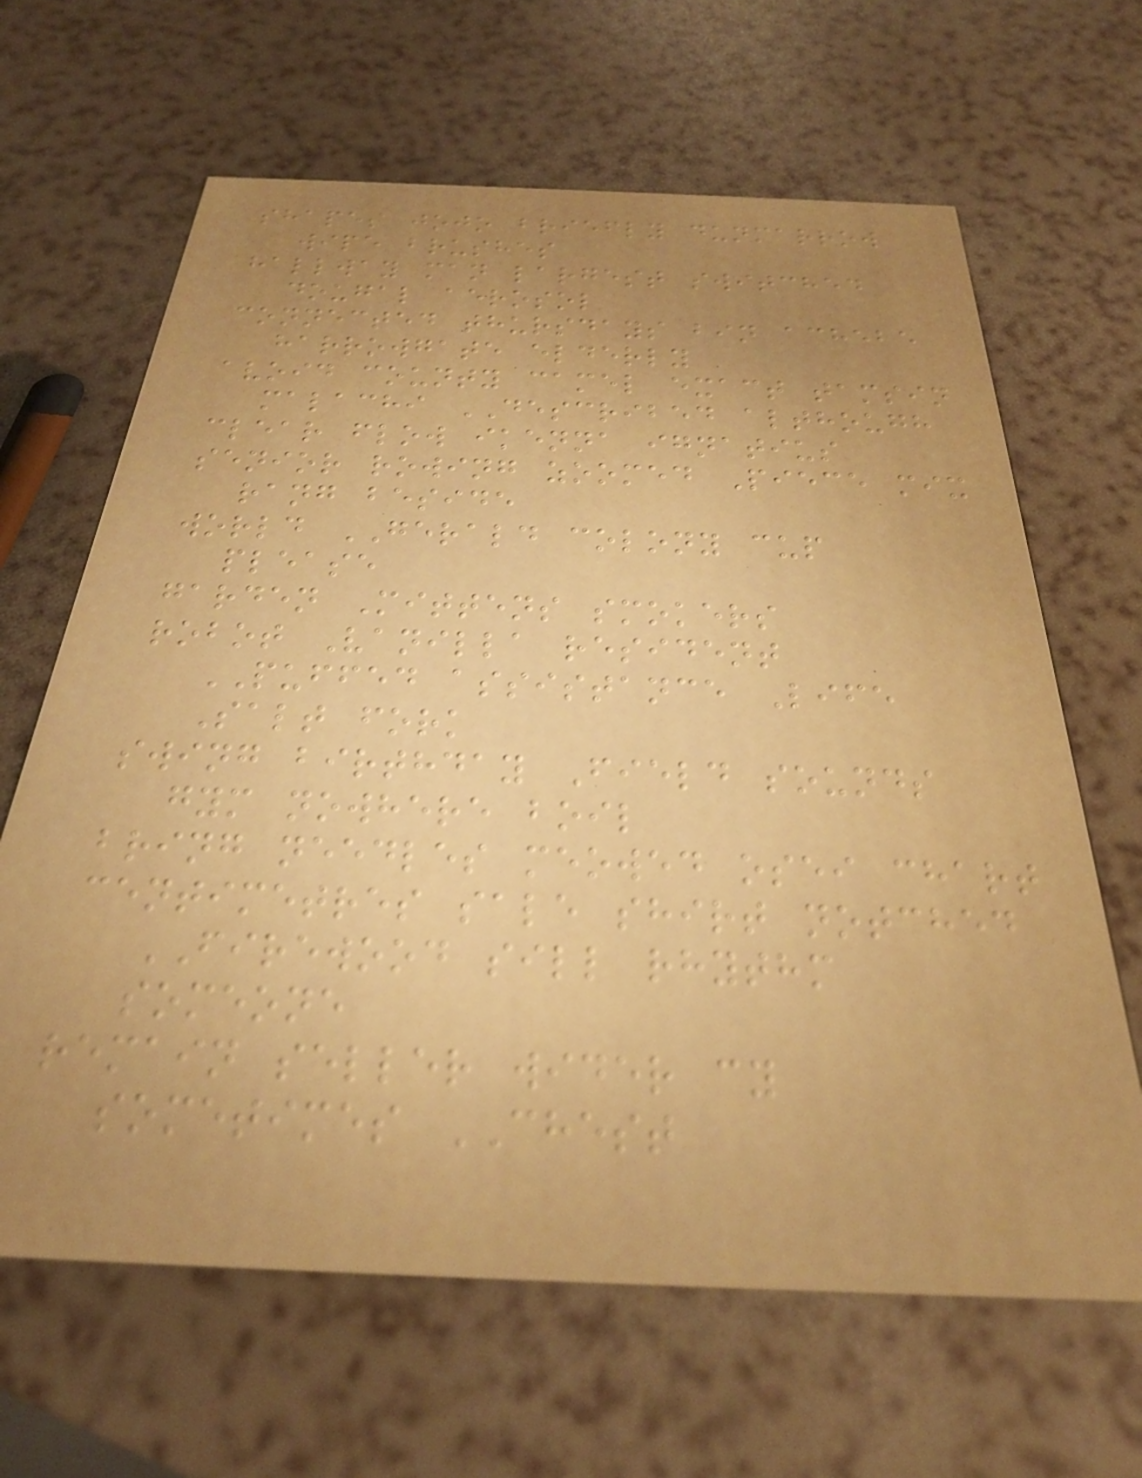shapes jojo briefly dunmarrow
wipe brushes
hallway man largest switched
dougal aerosol
connected thursdays bin achebe
harrowgate elderly
avoid county camel exact tamsin
malachi DESCRIBED although
clear flow ikenna ignatius
senior rowing zoomed Piece mix
rang beside
world GERALD colony cup
please
garden Mittens smokers
robot Vanilla resident
PUFFED assistance Life
Salt fork
swing birthday Field sounds
gym nowhere boil
bring needles meowed osei chart
centimetres sale shirt notched
FIREWOOD sill rhythm
someone
remain seller wider cy
sometimes CHEST
